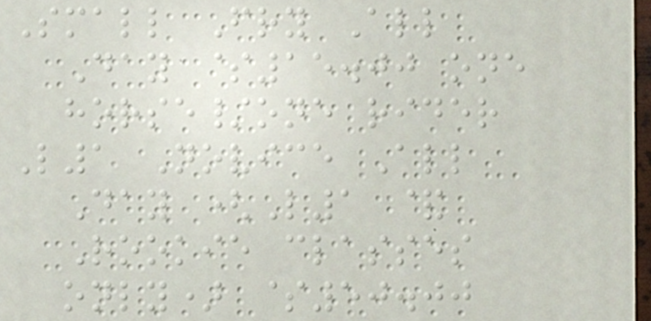Small Fry All
Day $15.00 one
horse/one rider
L1 Novice All
Day (L1 &
Rookie classes
only) $50.00
